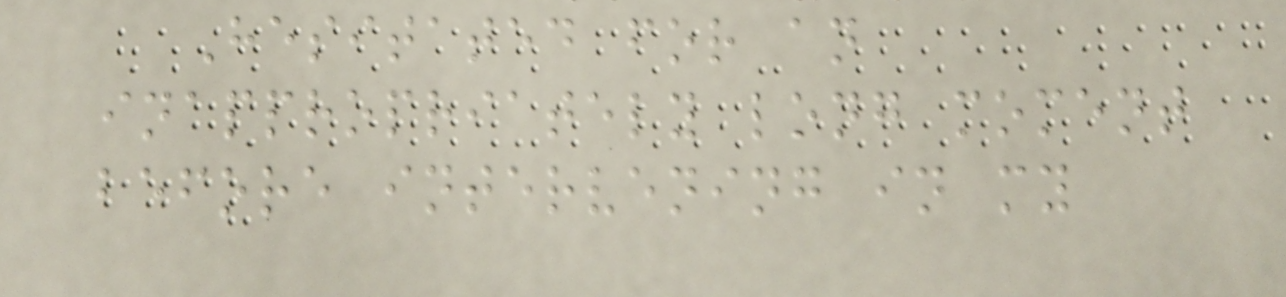Hesitated for an
inappropriately long moment
before intervening in my
